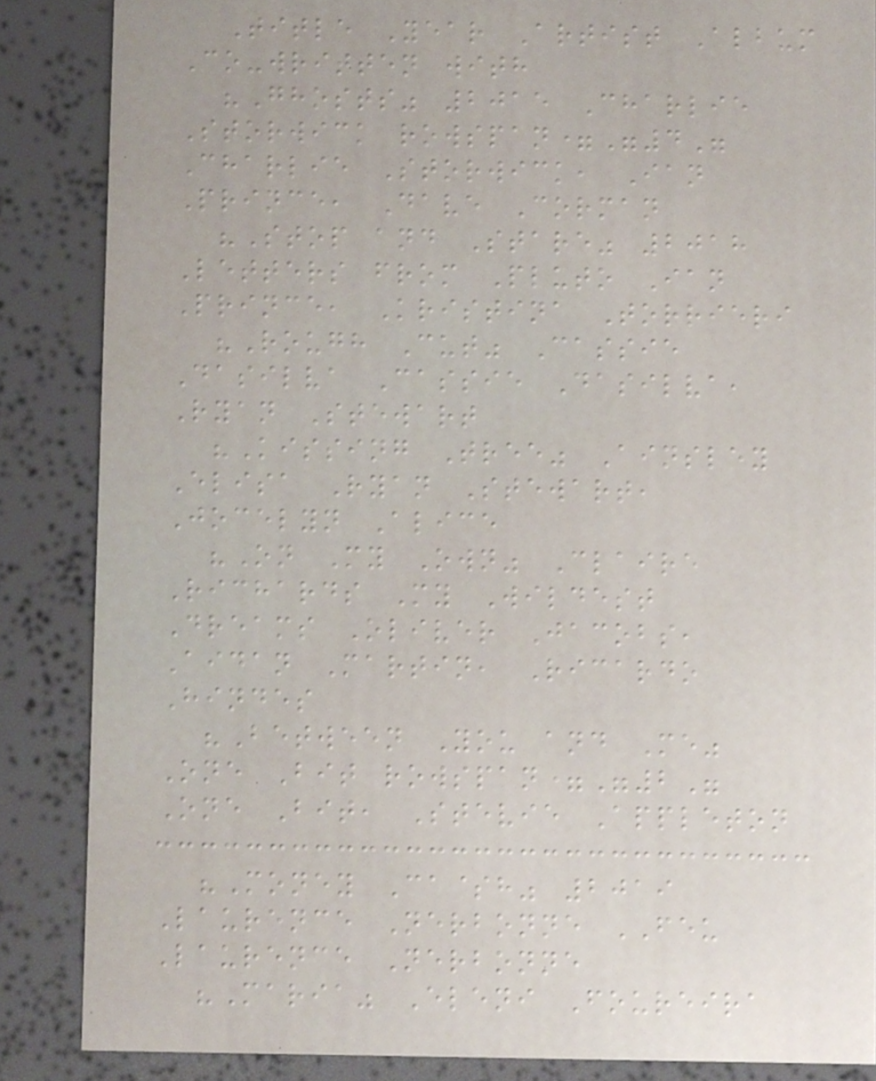Title Year Artist Album
Co-written with
"Ghosts" 2015 Charlie
Storwick rowspan="4"
Charlie Storwick, Ian
Prince, Dave Corman
"Stop and Stare" 2018
Letters from Pluto Ian
Prince, Kristina Torrieri
"Rough Cut" Cassie
Dasilva Cassie Dasilva,
Ryan Stewart
"Kissing Tree" Ainsley
Elisa Ryan Stewart,
Jocelyn Alice
"On My Own" Claire
Richards My Wildest
Dreams Oliver Jacobs,
Aidan Martin, Ricardo
Hindes
"Between You and Me"
One Bit rowspan="2"
One Bit, Stevie Appleton
"Money Ca$h" 2019
Laurence Nerbonne FEU
Laurence Nerbonne
"Maria" Eleni Foureira
